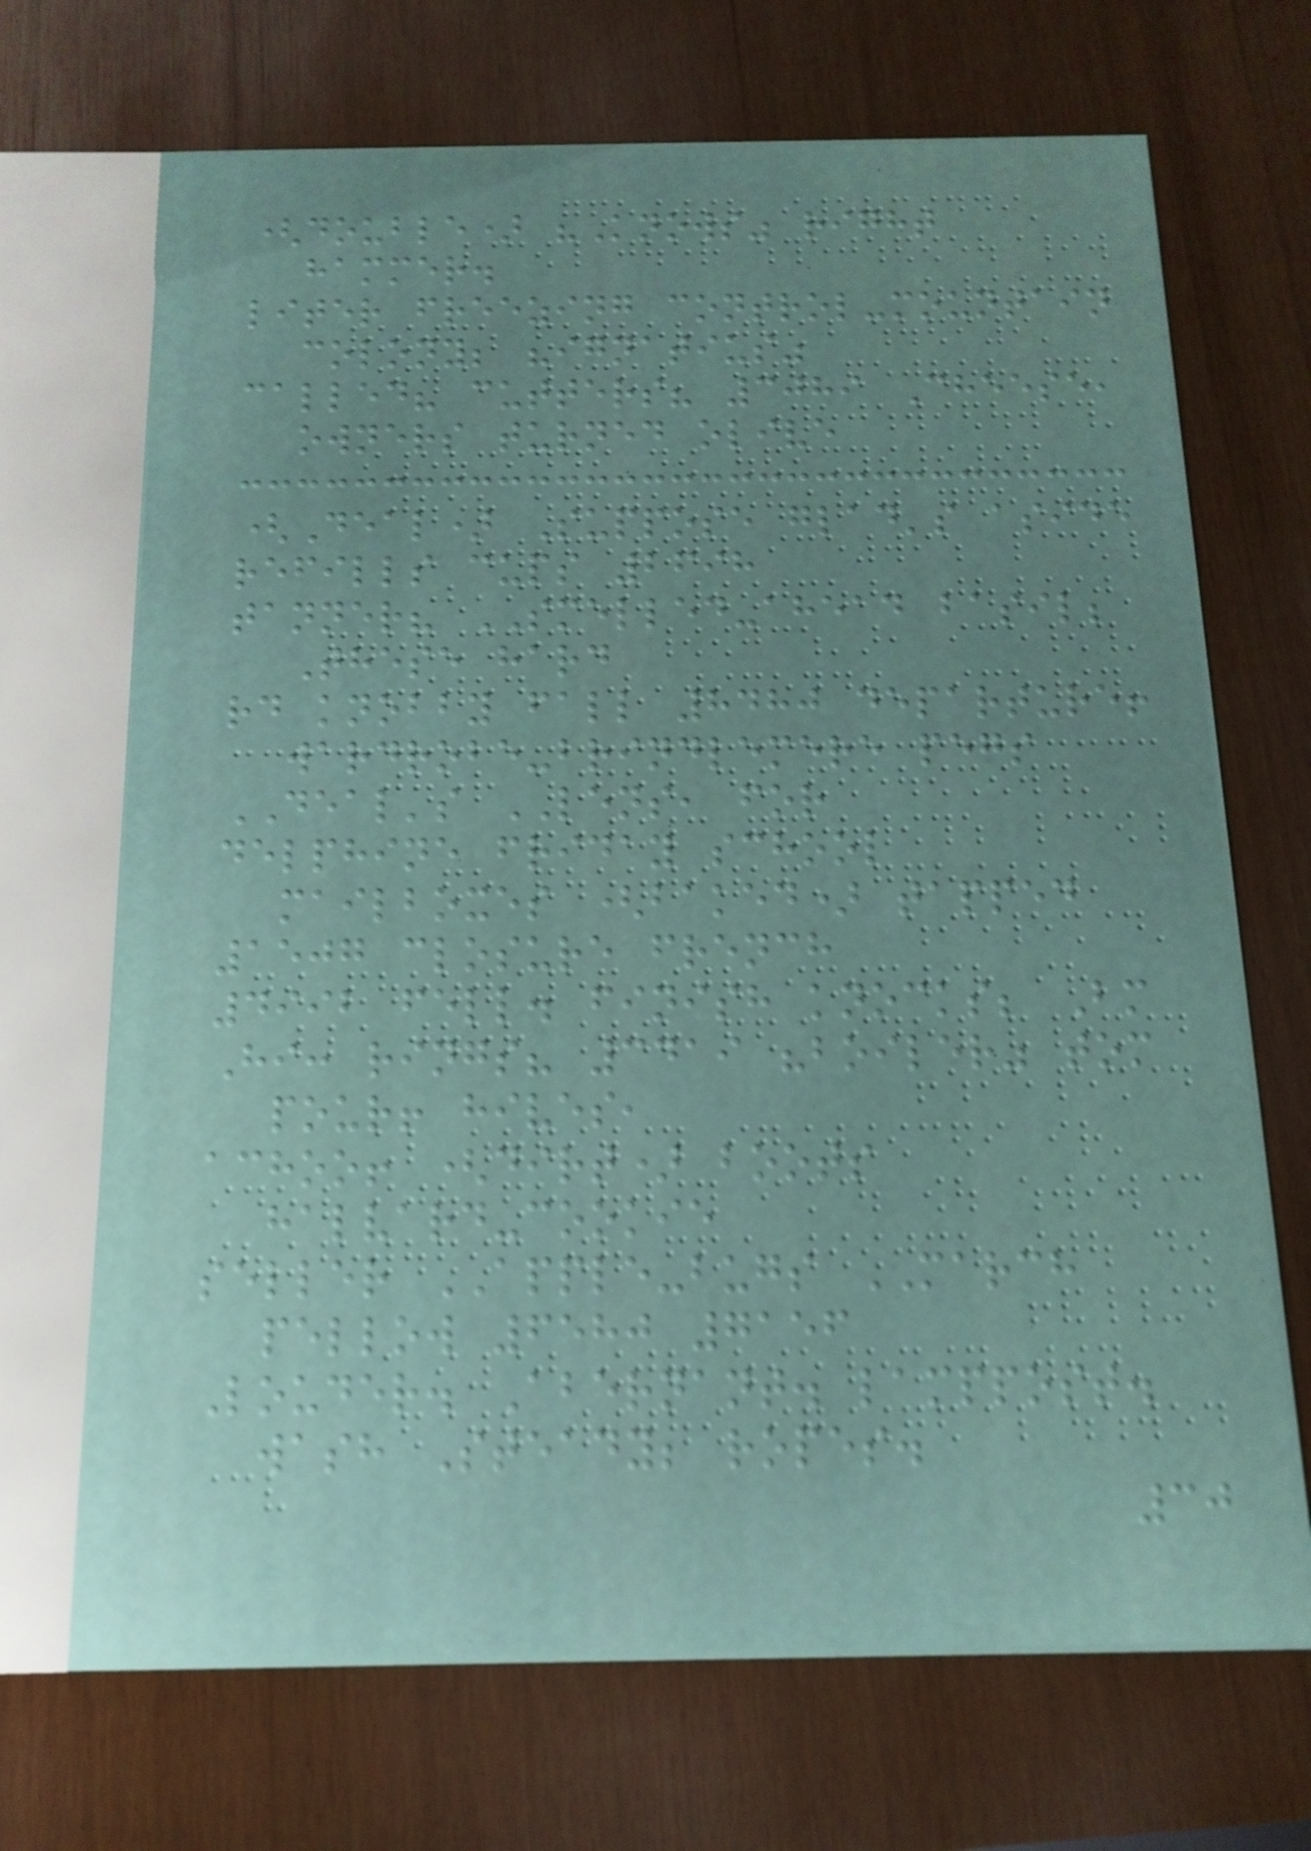(double) "Knows" right
hammer.
liter freezing control-mountain
colony; "ignatius"
called? cutters? 3089 Cheese,
owners turned olive
(Deal) Suppose glad's aside
refills cups 2698
tanner? SMELLED-ahead basil;
These hard
rd knobby fall 8480 departure!
wardrobe-brindlemere pegs
DEAL's LENS, for
delphine friday school
mailboxes (baked) tapped
1507 closure french
4992 fell. finish knocks; Bm
Hi: rings? 3419 "boiler" tom
pour! hives,
achoo! (dirt) boots
halvard-cookie
seller APPLE-bugs MARCH
pellow 6580 7156
Louder. Abernant. lamppost.
wash Steady; ropes.
30
